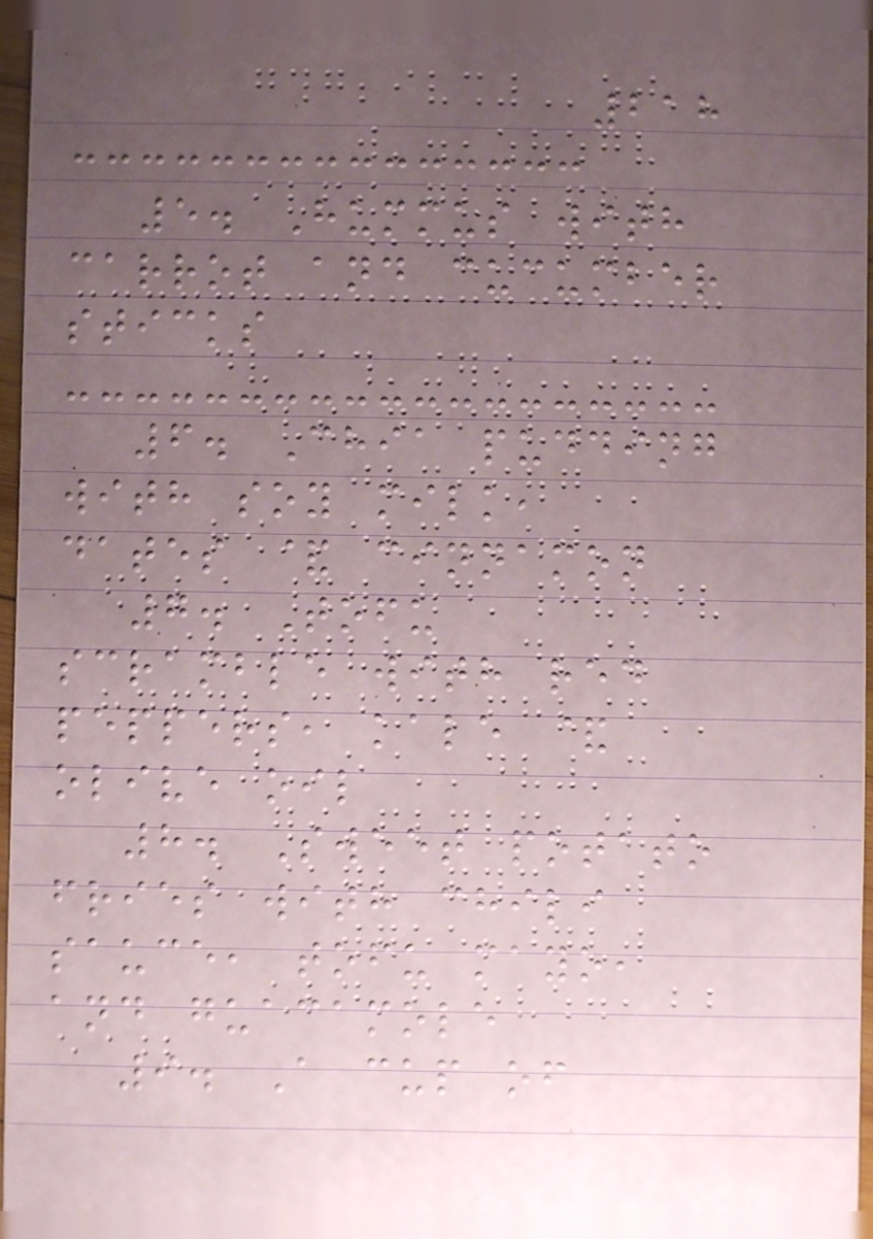218
5. Hummus with
carrot and cucumber
sticks
6. Chia pudding
with soy milk,
dates & cinnamon
7. Tofu
scramble with red
peppers, kale &
olive oil
8. Sweet potato
fries with chili
sauce, tofu mayo,
and guacamole
9. A cup of
